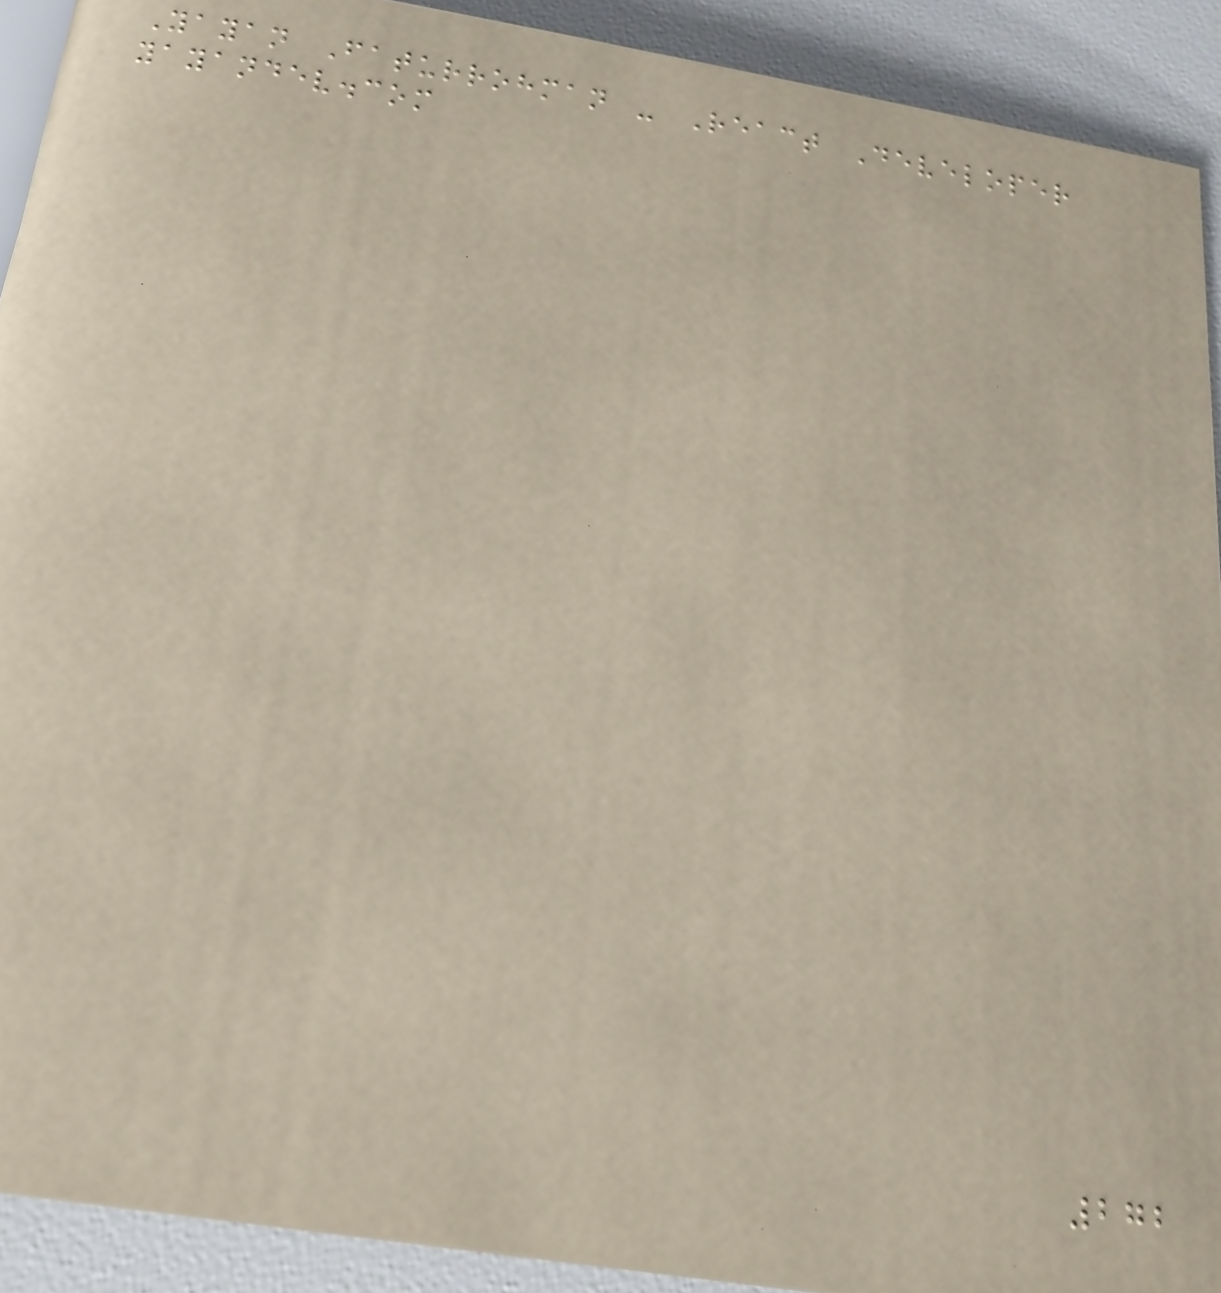Yayan Faturrohman - React Developer
yayandev.com
272
